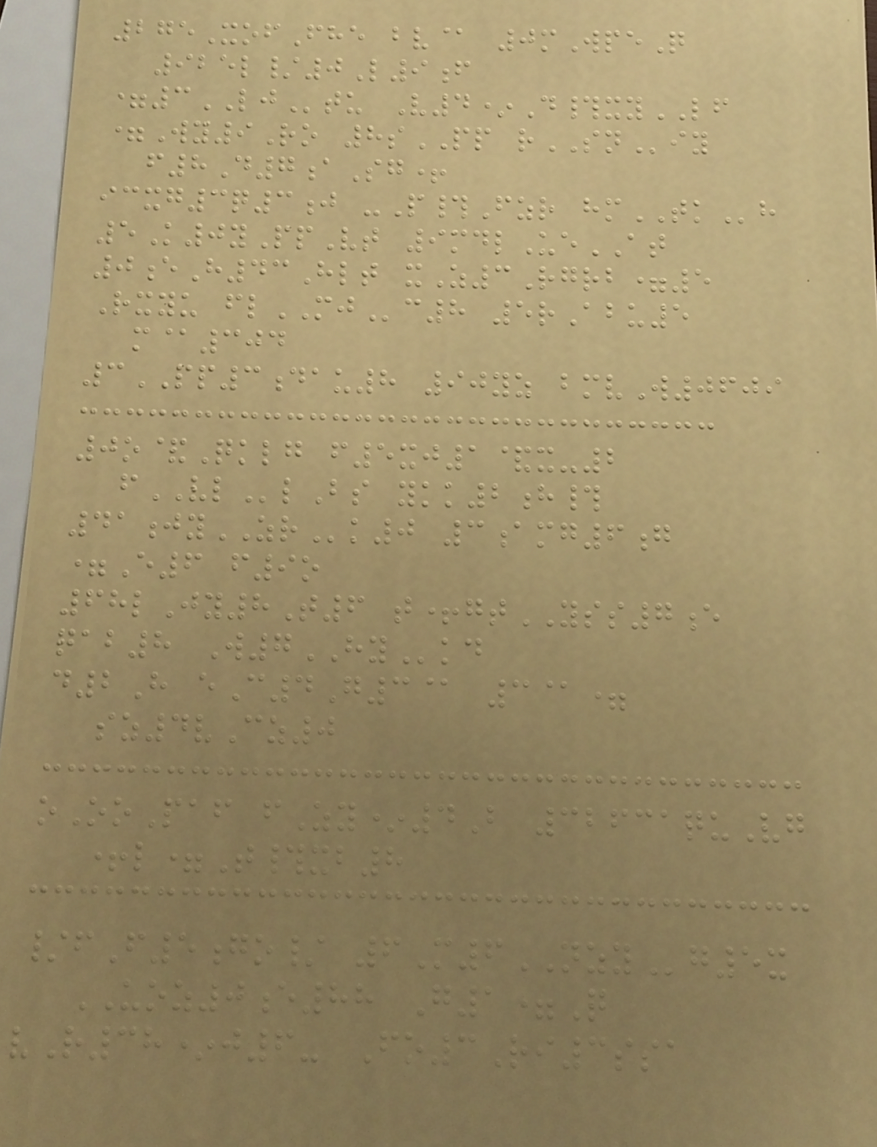275XofFhe bv@ 0mWpeQ
925l/0L9f
=3LJtu V4*D#xyLF
=Wy9Ro 8sPP rSNiy
f8D7aSg+
icxg3q3j -P#Fzr hmTKh
5K0yPpVt 9mdlUeAT
0eH43Hlt xZ3Rgrb=5
Rxyu flMJc8 5rAbu5
m@304
3PP3dau8 90yz bmvW0609
0o&Qklg f5xj1&x-2
fVLlBs ykk2h#
41jyZRk0 3amg6g
=E6 f9o
68lJy8T6 t+gtYSS7e
qab8 W7HYkd
d2H eC4G3@ 3@=
sz4vCz0
oOoPaf fZy*4B 32631quVg
+l=T#xb8
/fF5go/ 6M6NZYg5x
UOZ0e88 G1=Q
vR38*j6- Fo3Ri3ssa
